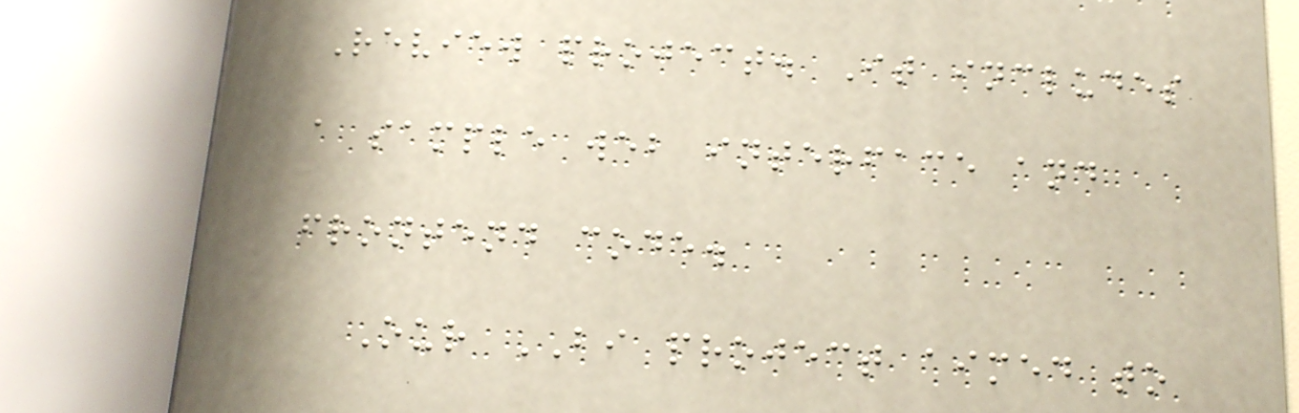Review project. It includes
a sample web interface and
frontend code.
Our BI project aimed to
